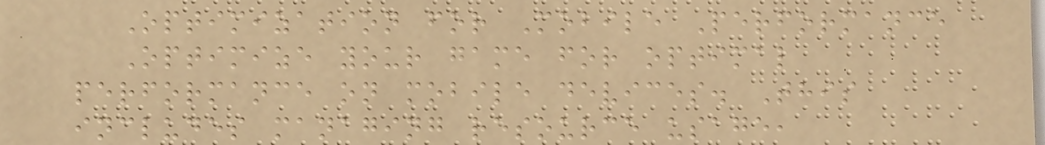Optimization for Mobile Performance
Optimize your game for optimal
performance on mobile devices. This
includes managing resource usage,
